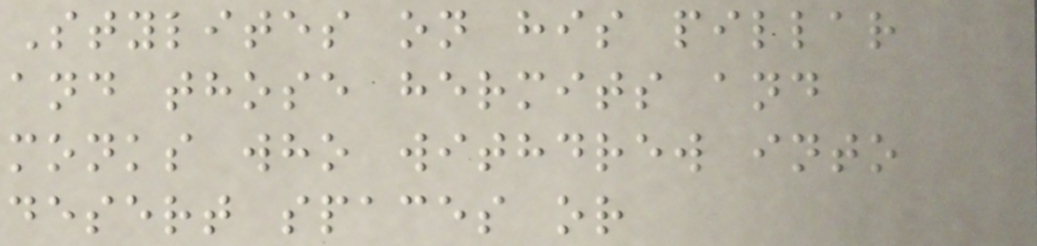Stylites on his pillar
and those hermits and
monks who withdrew into
desert spaces or
